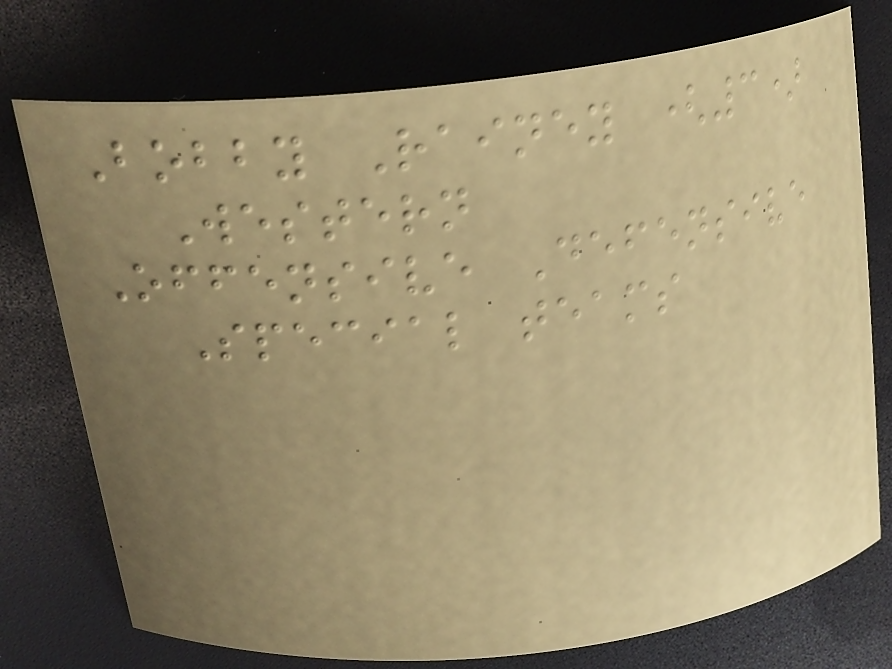Bobby Rainey (3)
Western
Offensive Defensive
Special teams
